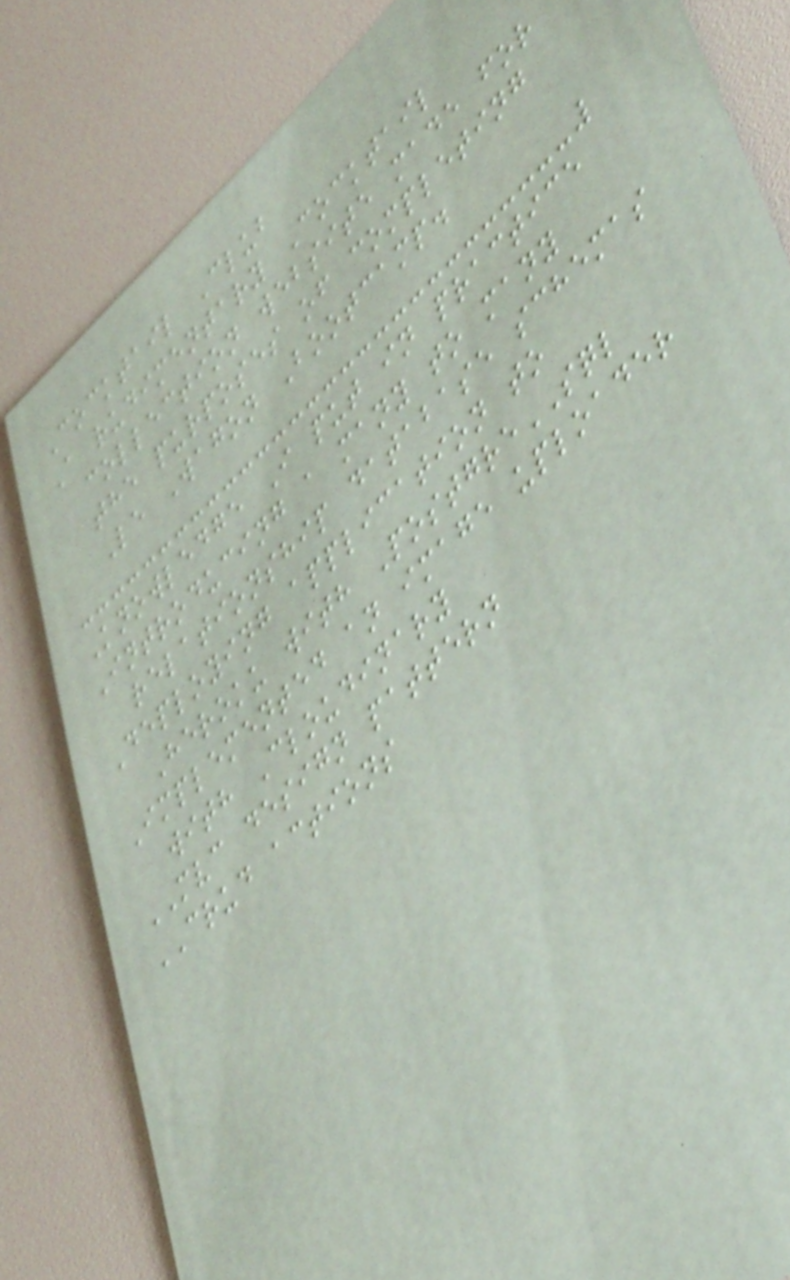Cocktail Club
A rudimentary Cocktail
collection website made for
the purposes of completing
Le Wagon Bootcamp.
Knowledge I put in practice
Introducing a many to many
relationship database schemas
Deploying application to
Heroku with PostgreSQL
Implemented an image uploader
with Cloudinary
MVC design pattern
CRUD actions
